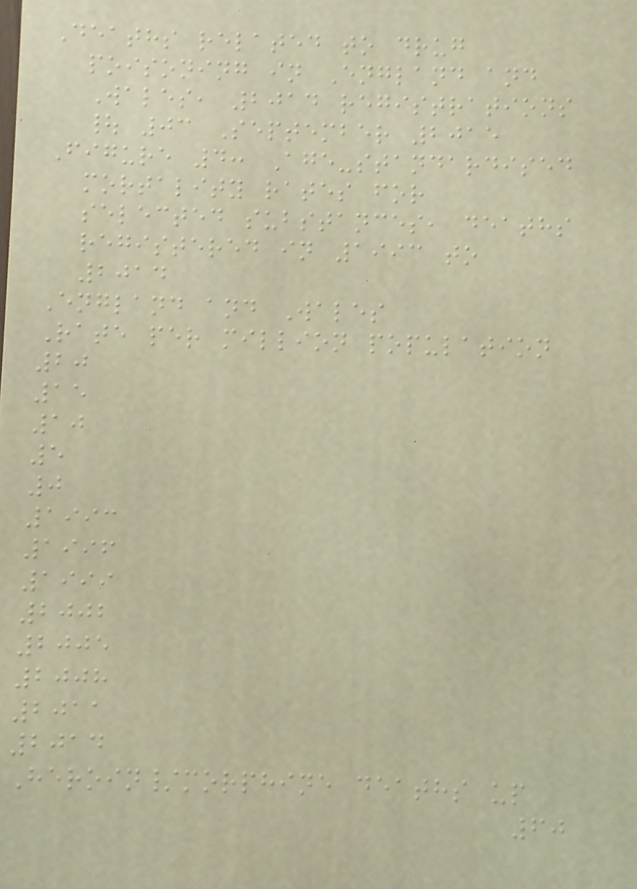Deaths related to drug
poisoning in England and
Wales, 2014 registrations
| 03 September 2015
Figure 4: Age-standardised
mortality rates for
selected substances, deaths
registered in 1993 to
2014
England and Wales
Rate per million population
20
15
10
5
0
1993
1996
1999
2002
2005
2008
2011
2014
Heroin/morphine deaths up
60
